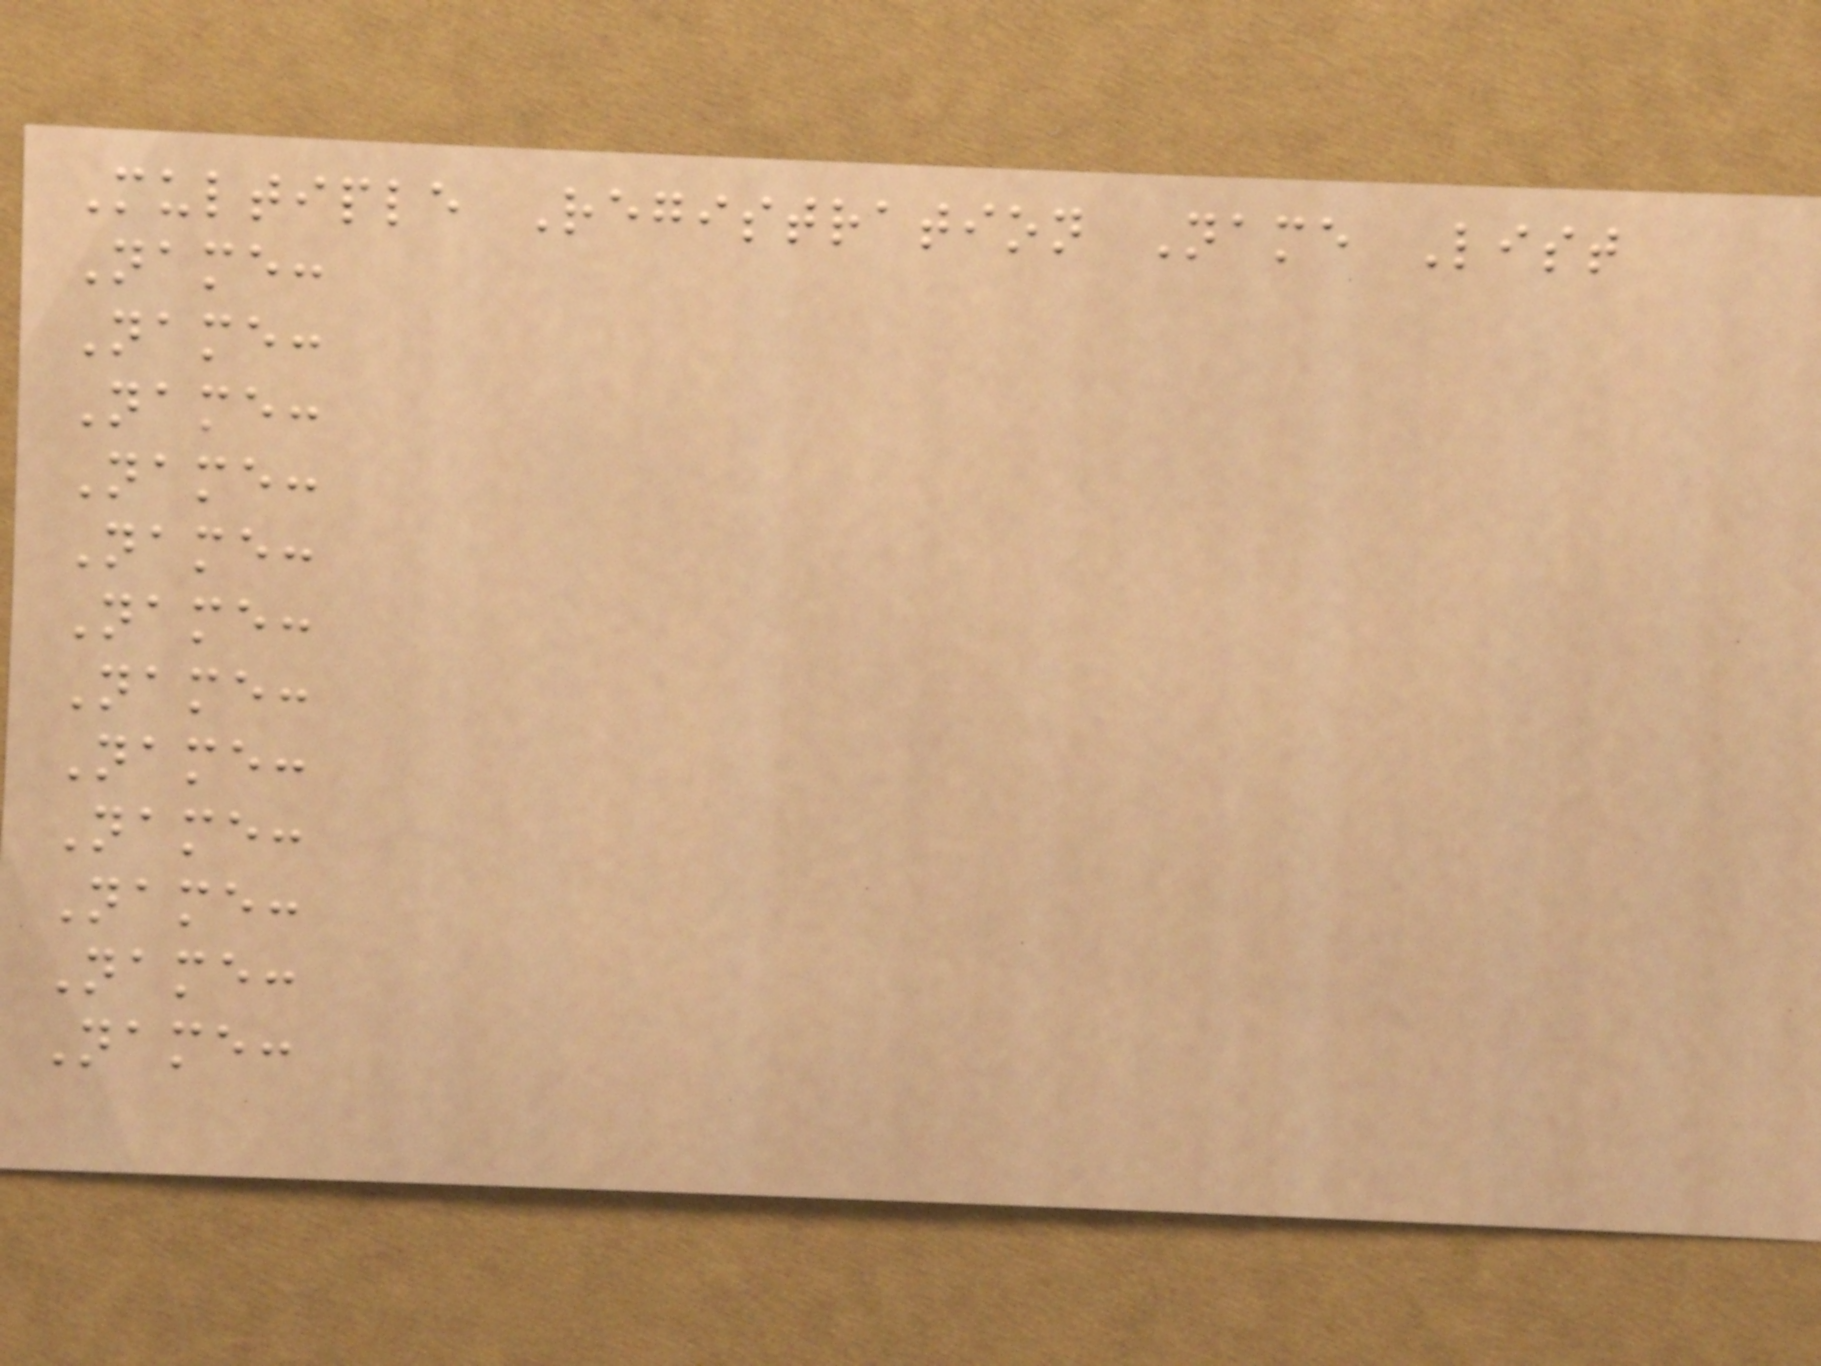Multiple Registration Name List
Name:
Name:
Name:
Name:
Name:
Name:
Name:
Name:
Name:
Name:
Name:
Name:
